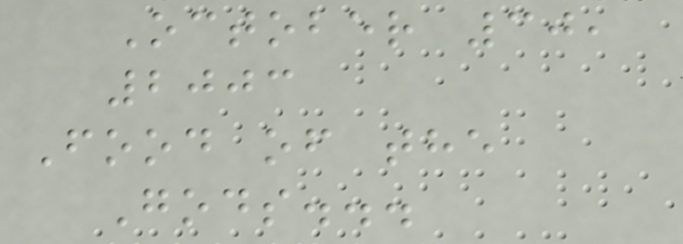October 30,
2003
Food of the
Gods...
